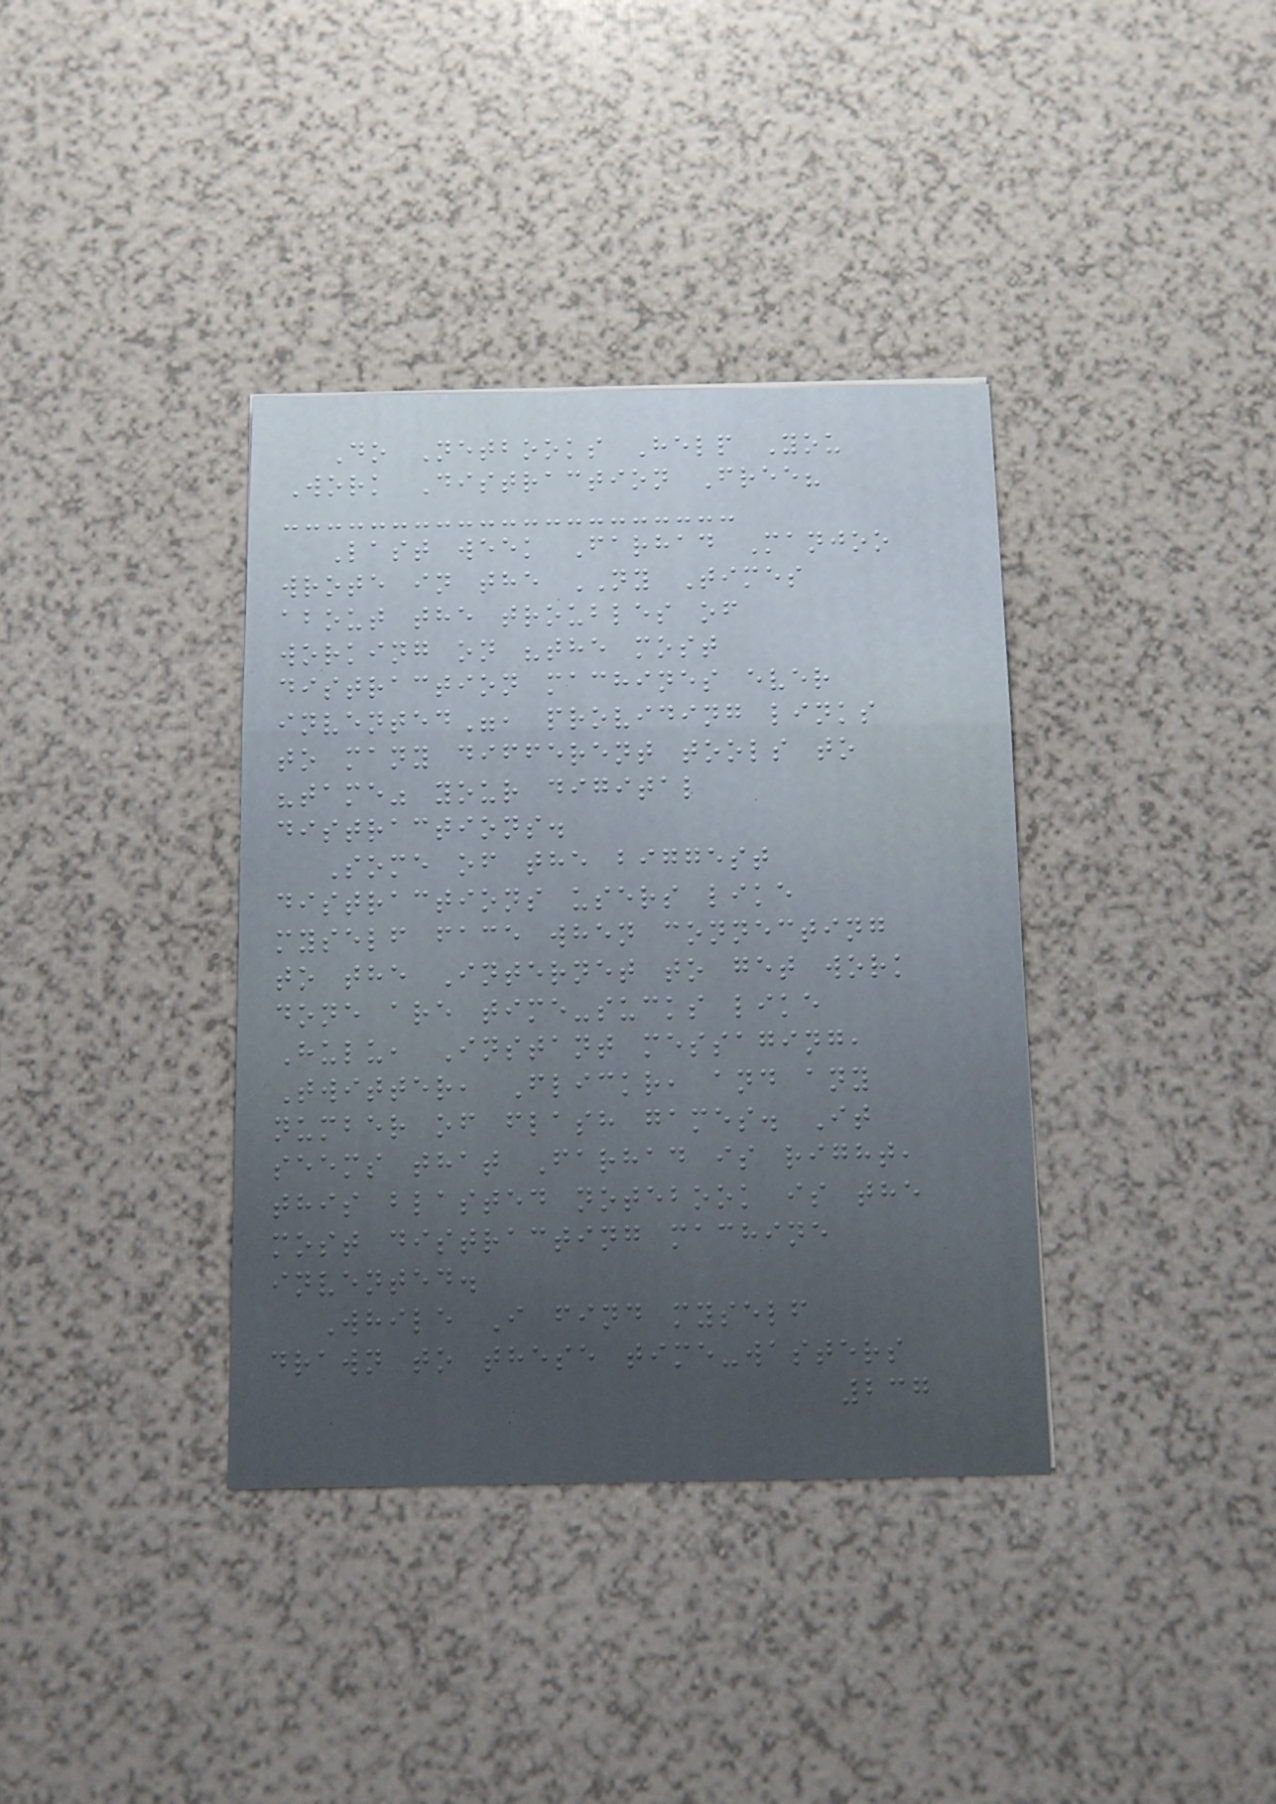Do Netbooks Help You
Work Distraction Free?
Last week Farhad Manjoo
wrote in the NY Times
about the troubles of
working on "the most
distraction machines ever
invented", providing links
to many different tools to
"tame" your digital
distractions.
Some of the biggest
distractions users like
myself face when connecting
to the Internet to get work
done are time-sucks like
Hulu, Instant messaging,
Twitter, Flickr, and any
number of flash games. It
seems that Farhad is right,
this blasted notebook is the
most distracting machine
invented.
While I find myself
drawn to these time-wasters
237
